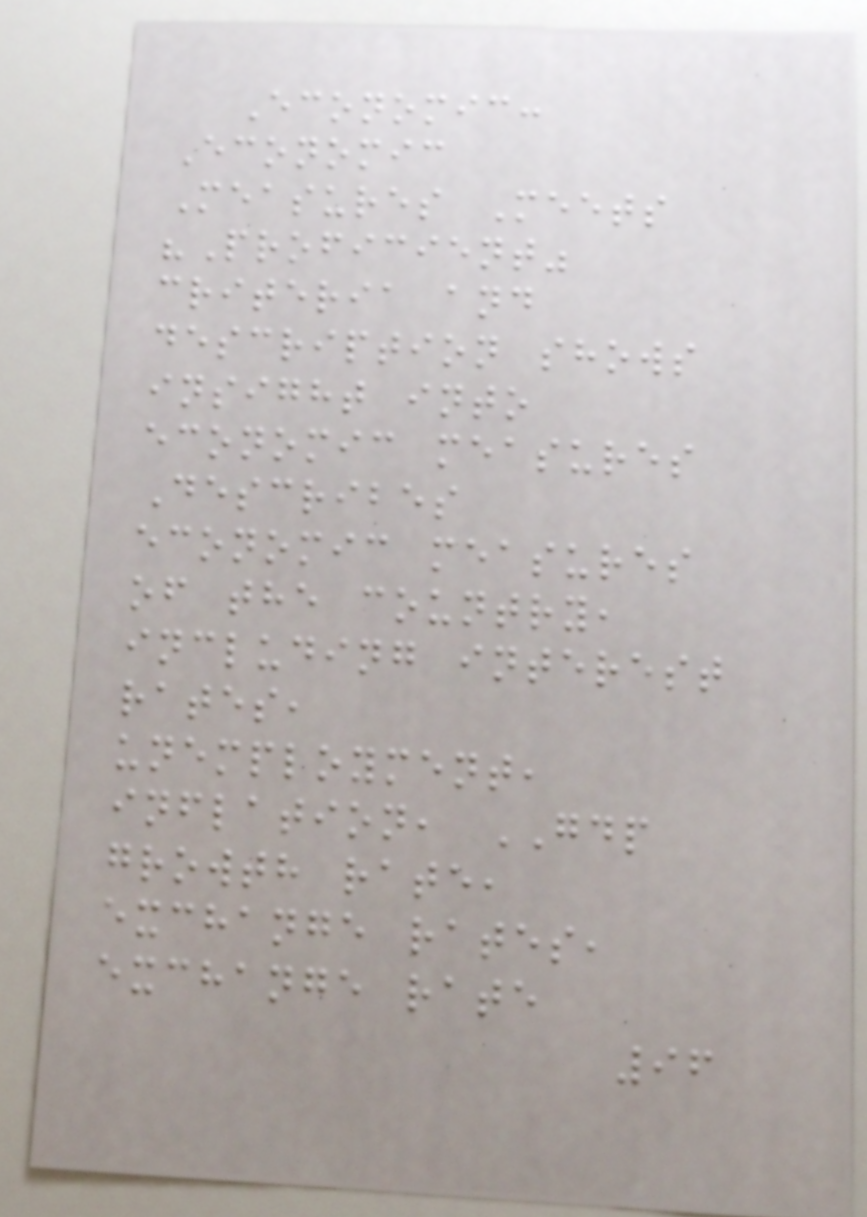Economic:
Economic
Measures Meets
"Proficient"
criteria and
description shows
insight into
economic measures
Describes
economic measures
of the country,
including interest
rates,
unemployment,
inflation, GDP
growth rate,
exchange rates,
exchange rate
96
